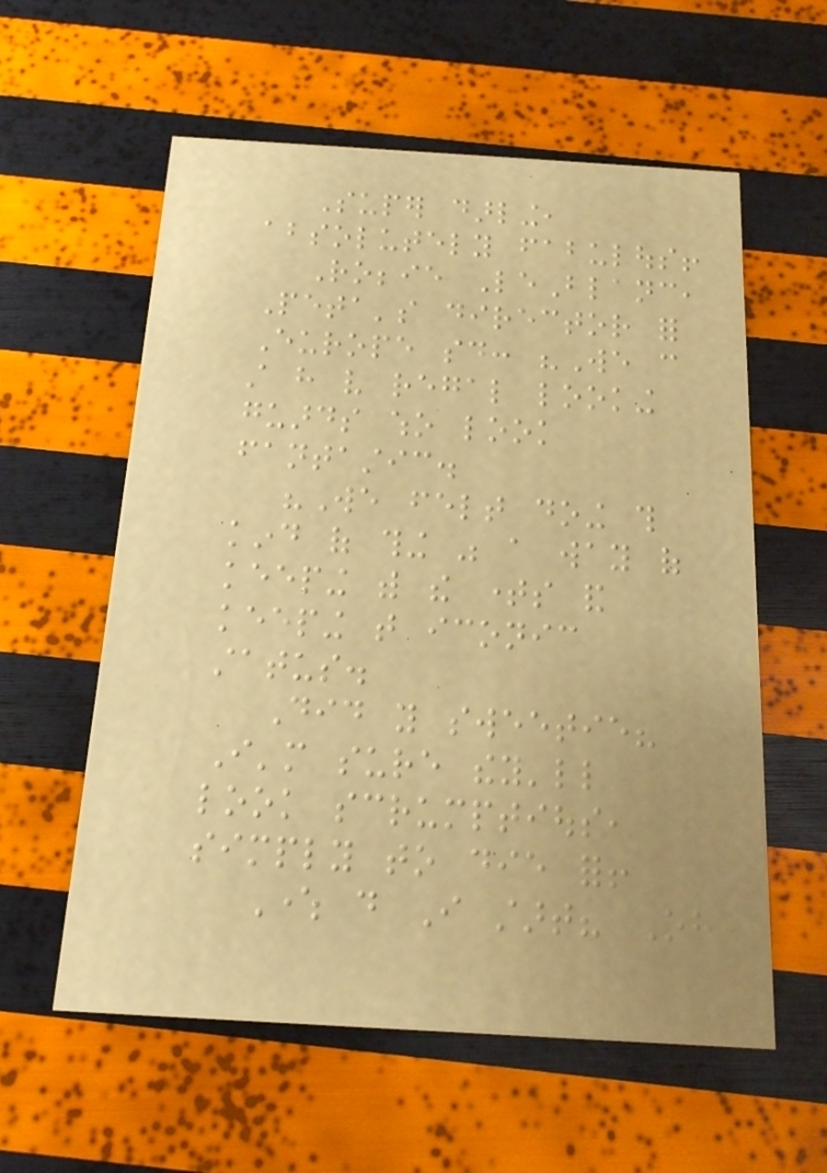Super darling,
absolutely fabulous!
Robbie LeBlanc,
Peta's director for
Europe said: "We can
still have very regal looking
guards who look
fantastic.
"We felt doing this
kind of thing was a way of
keeping with the times and
keeping that iconic
status.
Did you sweetie?
I'm sure they'll
look scrumptious,
simply to die for!
Where do I start? Oh
